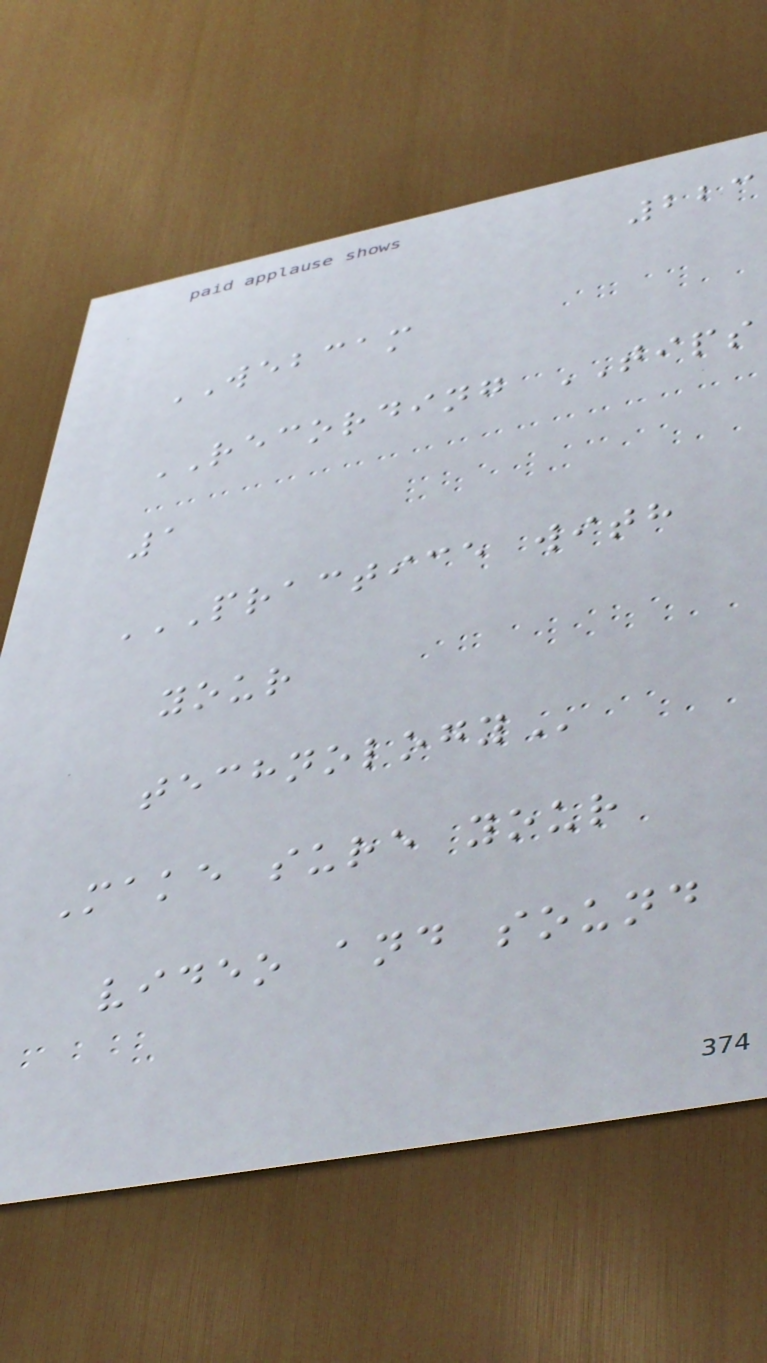223
WEBCAM
RECORDING TIPS
1
PRACTICE WITH
YOUR
TECHNOLOGY
Make sure your
video and sound
